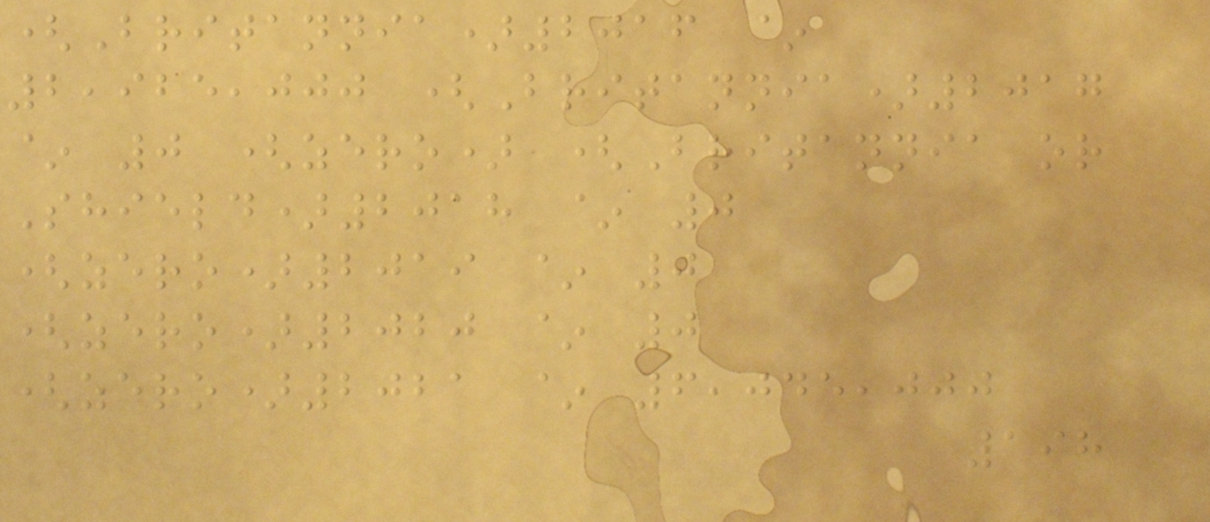(Britannia)2016 ~
2,925,000 (Britannia)2017
~ 0 (zero) (Britannia or
Shield)2018 ~ 0
(zero)2019 ~ 0
(zero)2020 ~ 0
(zero)2021 ~ 6,045,000
198
